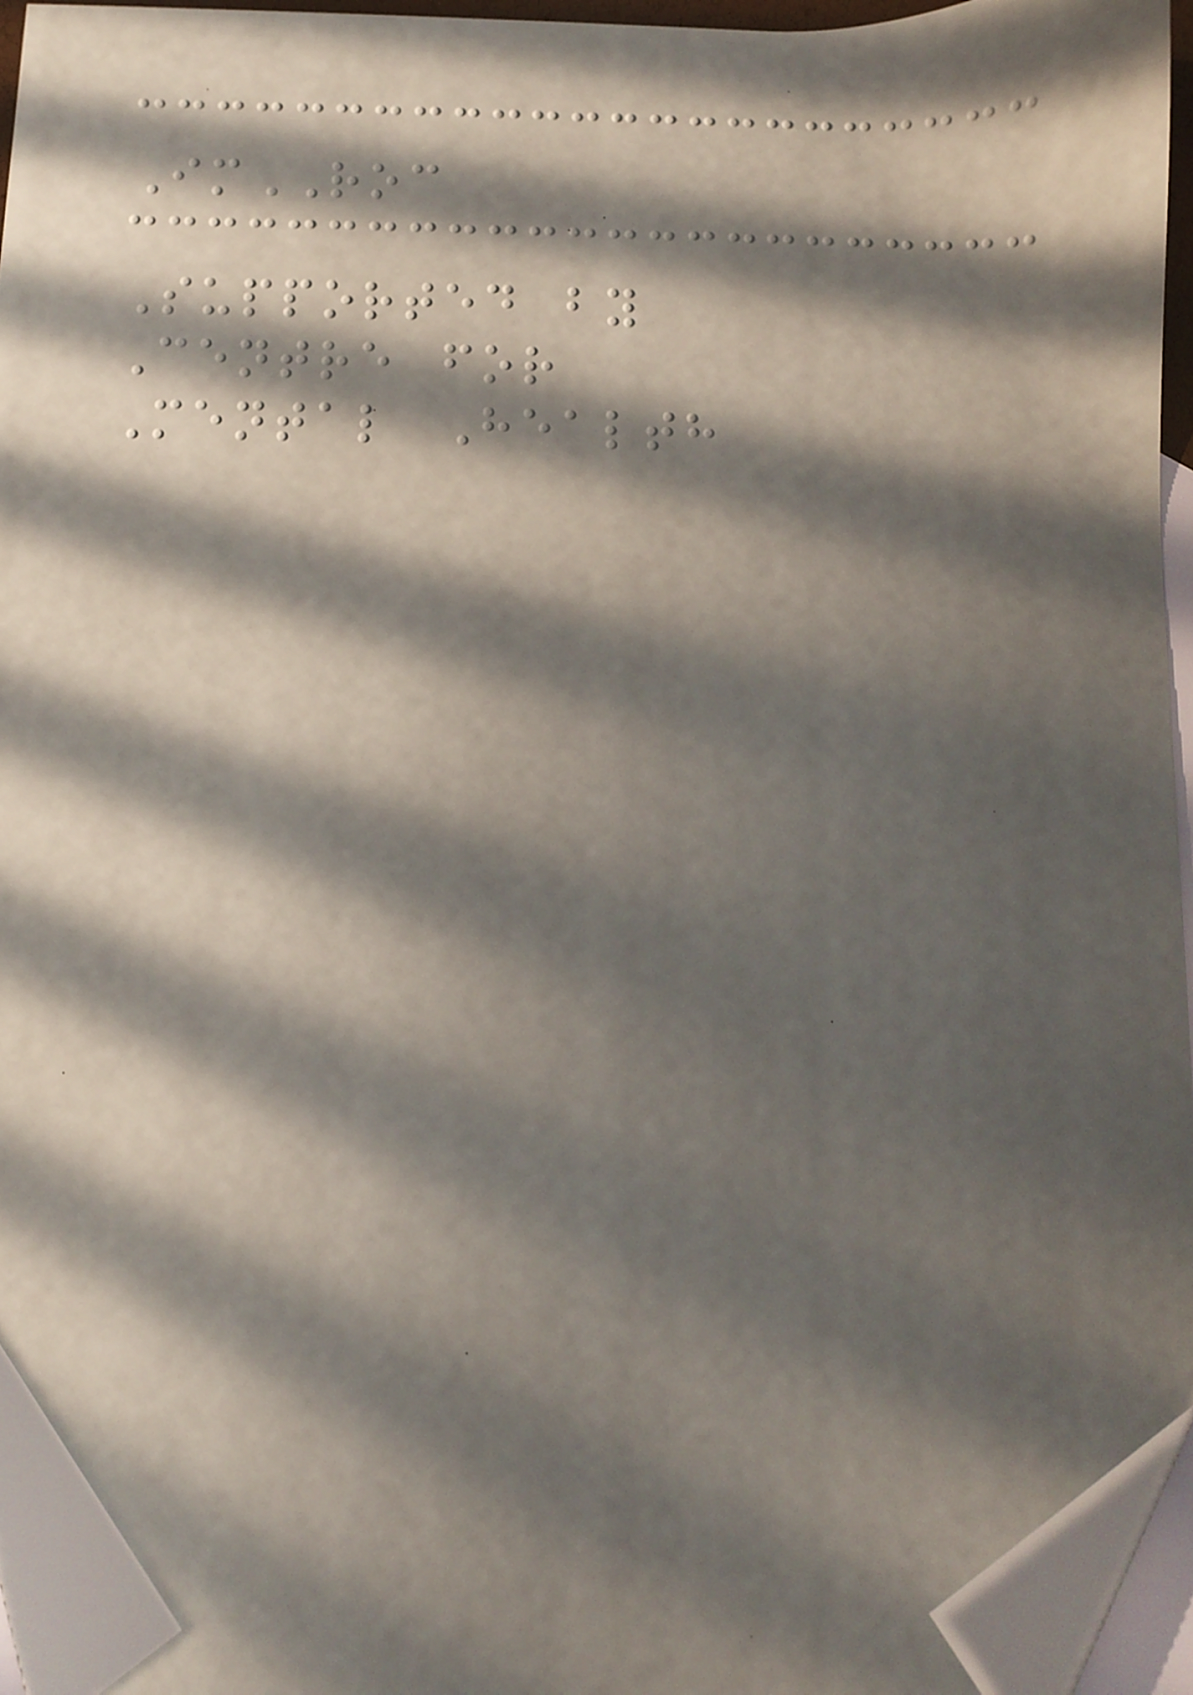ImROC
Supported by
Centre for
Mental Health
